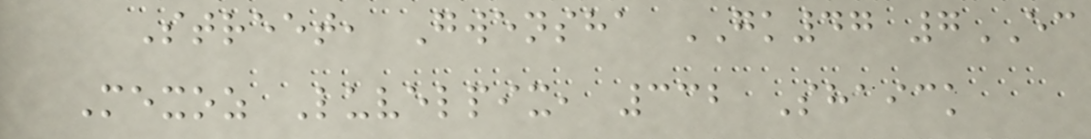Street, Gwensha GK47 7EC
Mexoz Luvelpix, 332 Shaick
